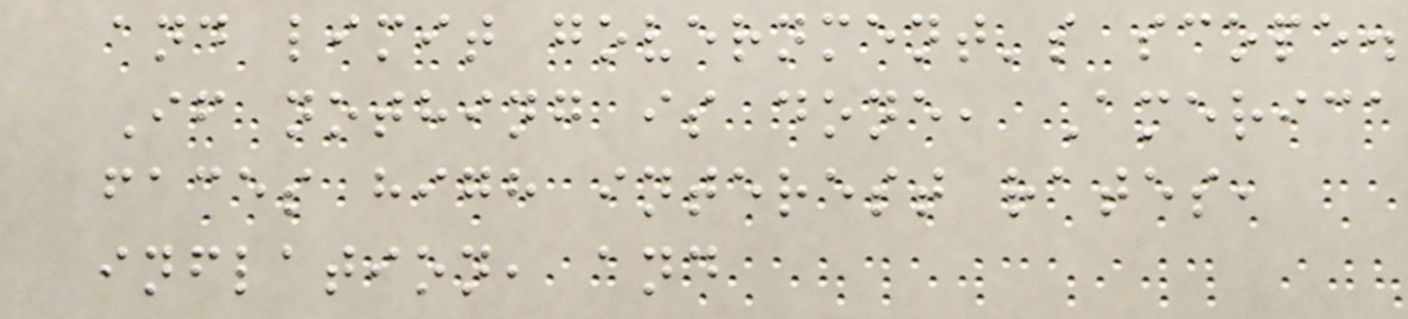and limit government's scope.
If nothing is done, America
faces high interest rates,
inflation, and
